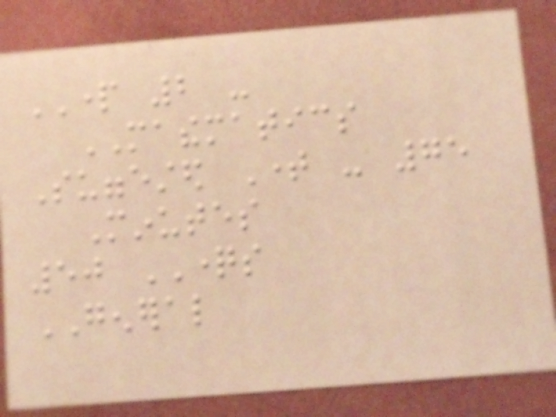PART 2 -
MATHEMATICS
Suggested Time - 75
Minutes
50 QUESTIONS
GENERAL
